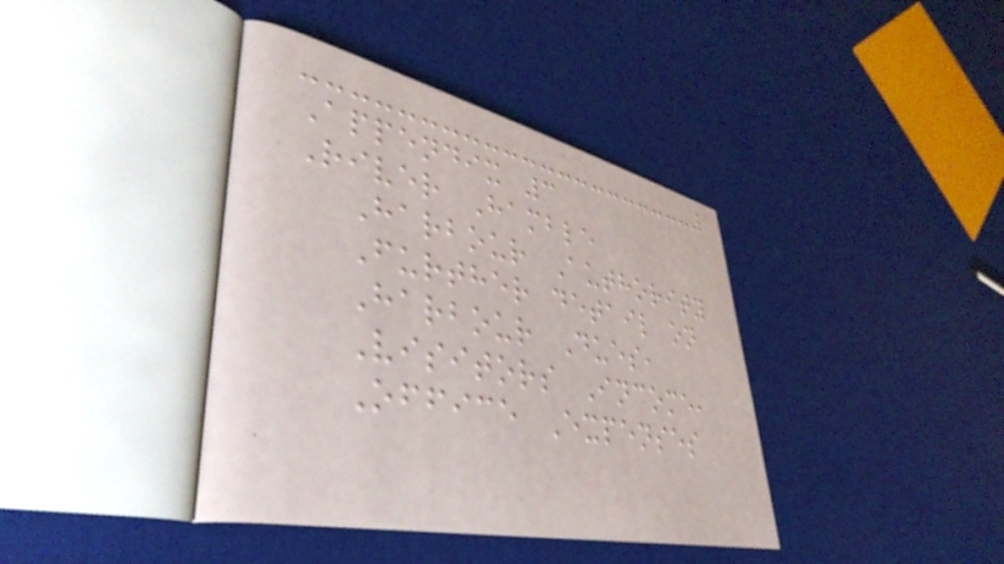Appendix 3
River Hamble
Harbour Authority
Further detail on
Harbour Dues,
Visitors Income,
Office Expenses
